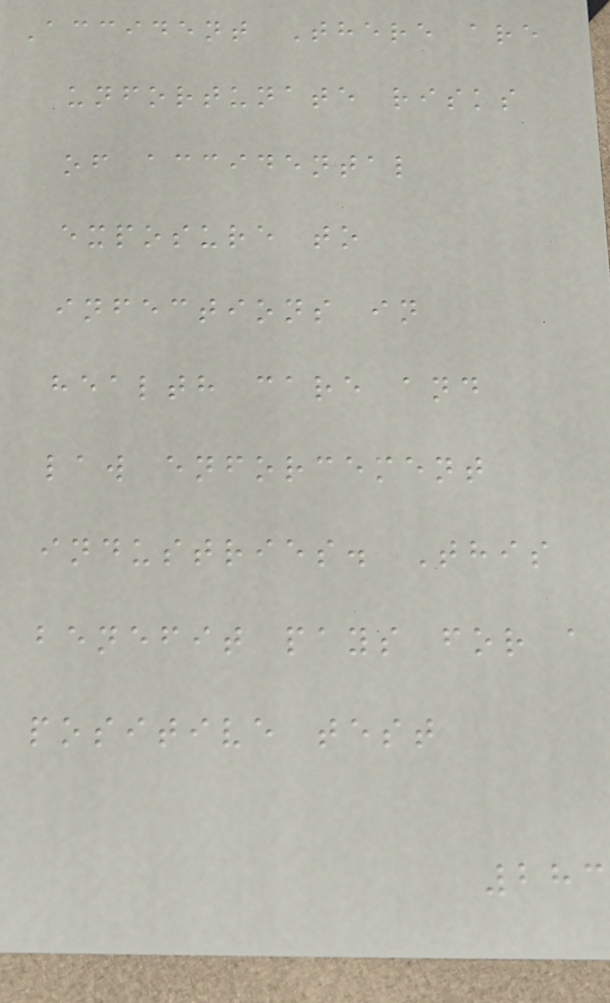Accident There are
unfortunate risks
of accidental
exposure to
infections in
health care and
law enforcement
industries. This
benefit pays for a
positive test
283
